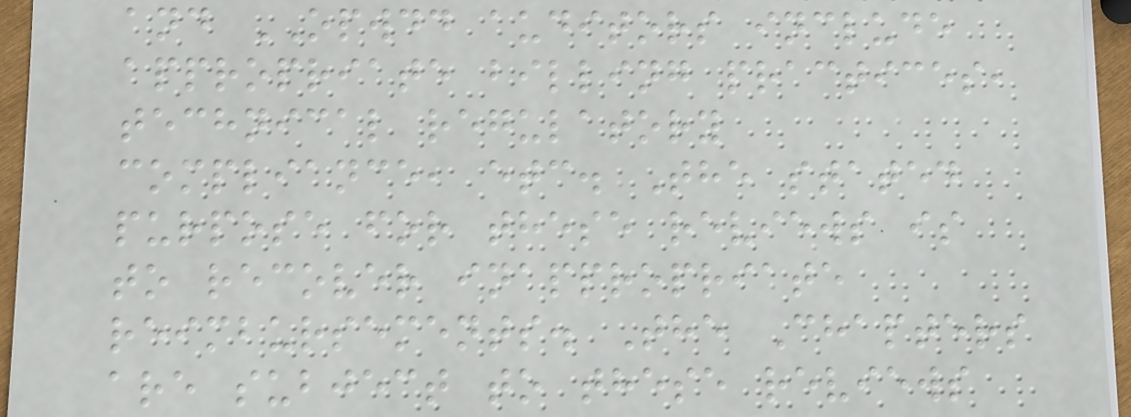and OPWDD auditors include
appropriate billing practices,
technical regulatory
compliance, etc. The stated
purpose for these reviews is
to recover inappropriate
reimbursements. The Chapters
are subject to these reviews
